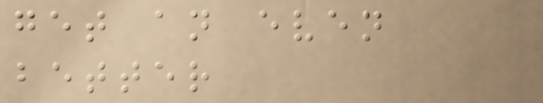get an even
better
